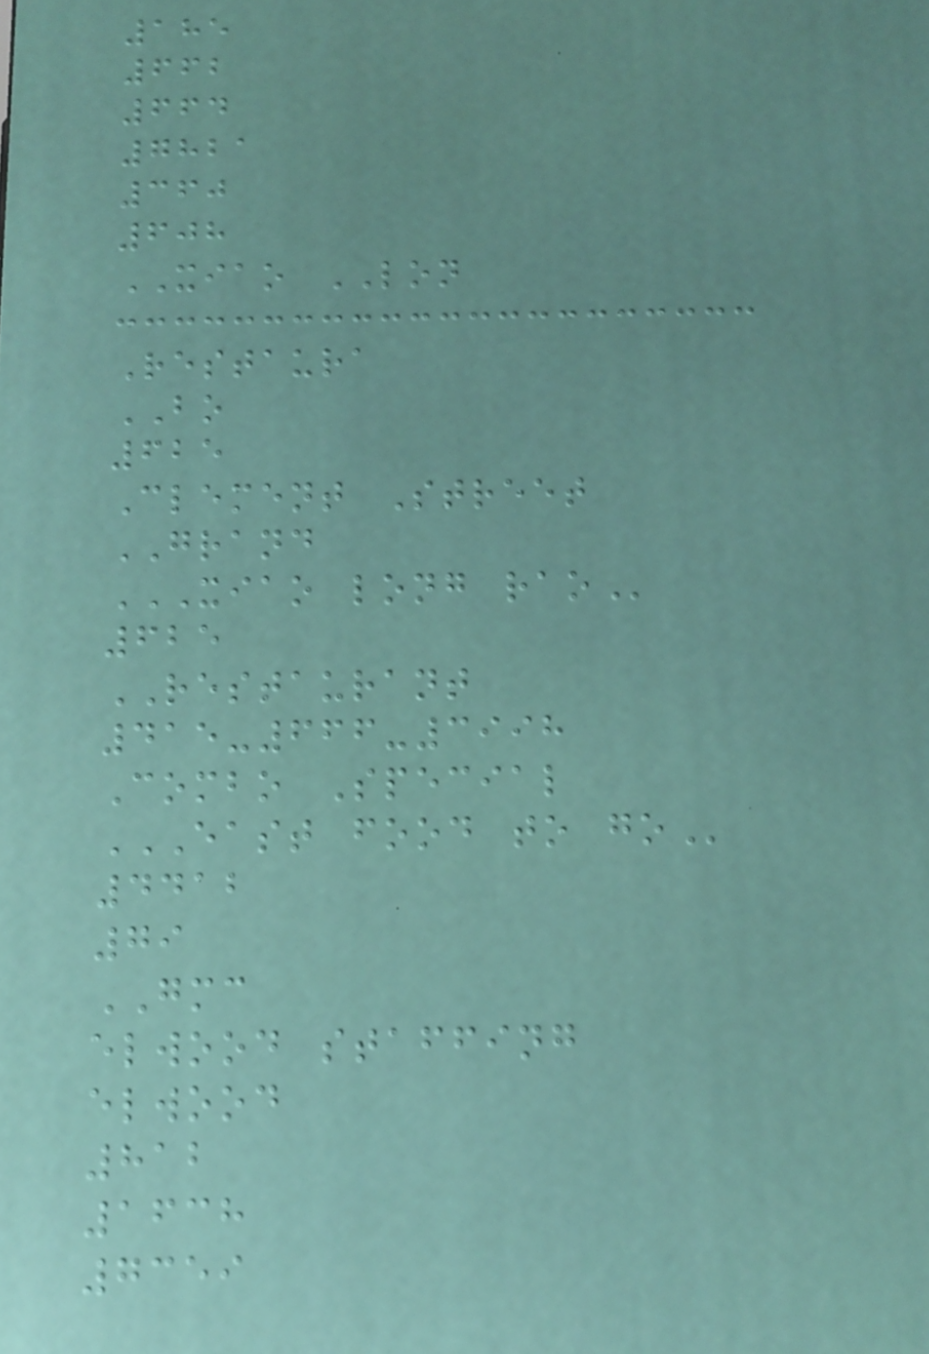185
662
664
7821
360
608
XIAO LON
Restaura
BO
625
Clement Street
GRAND
XIAO LONG RAO
625
RESTAURANT
415-666-3998
Combo Special
EAST FOOD TO GO
4412
79
GMC
elwood staffing
elwood
812
1638
7359
